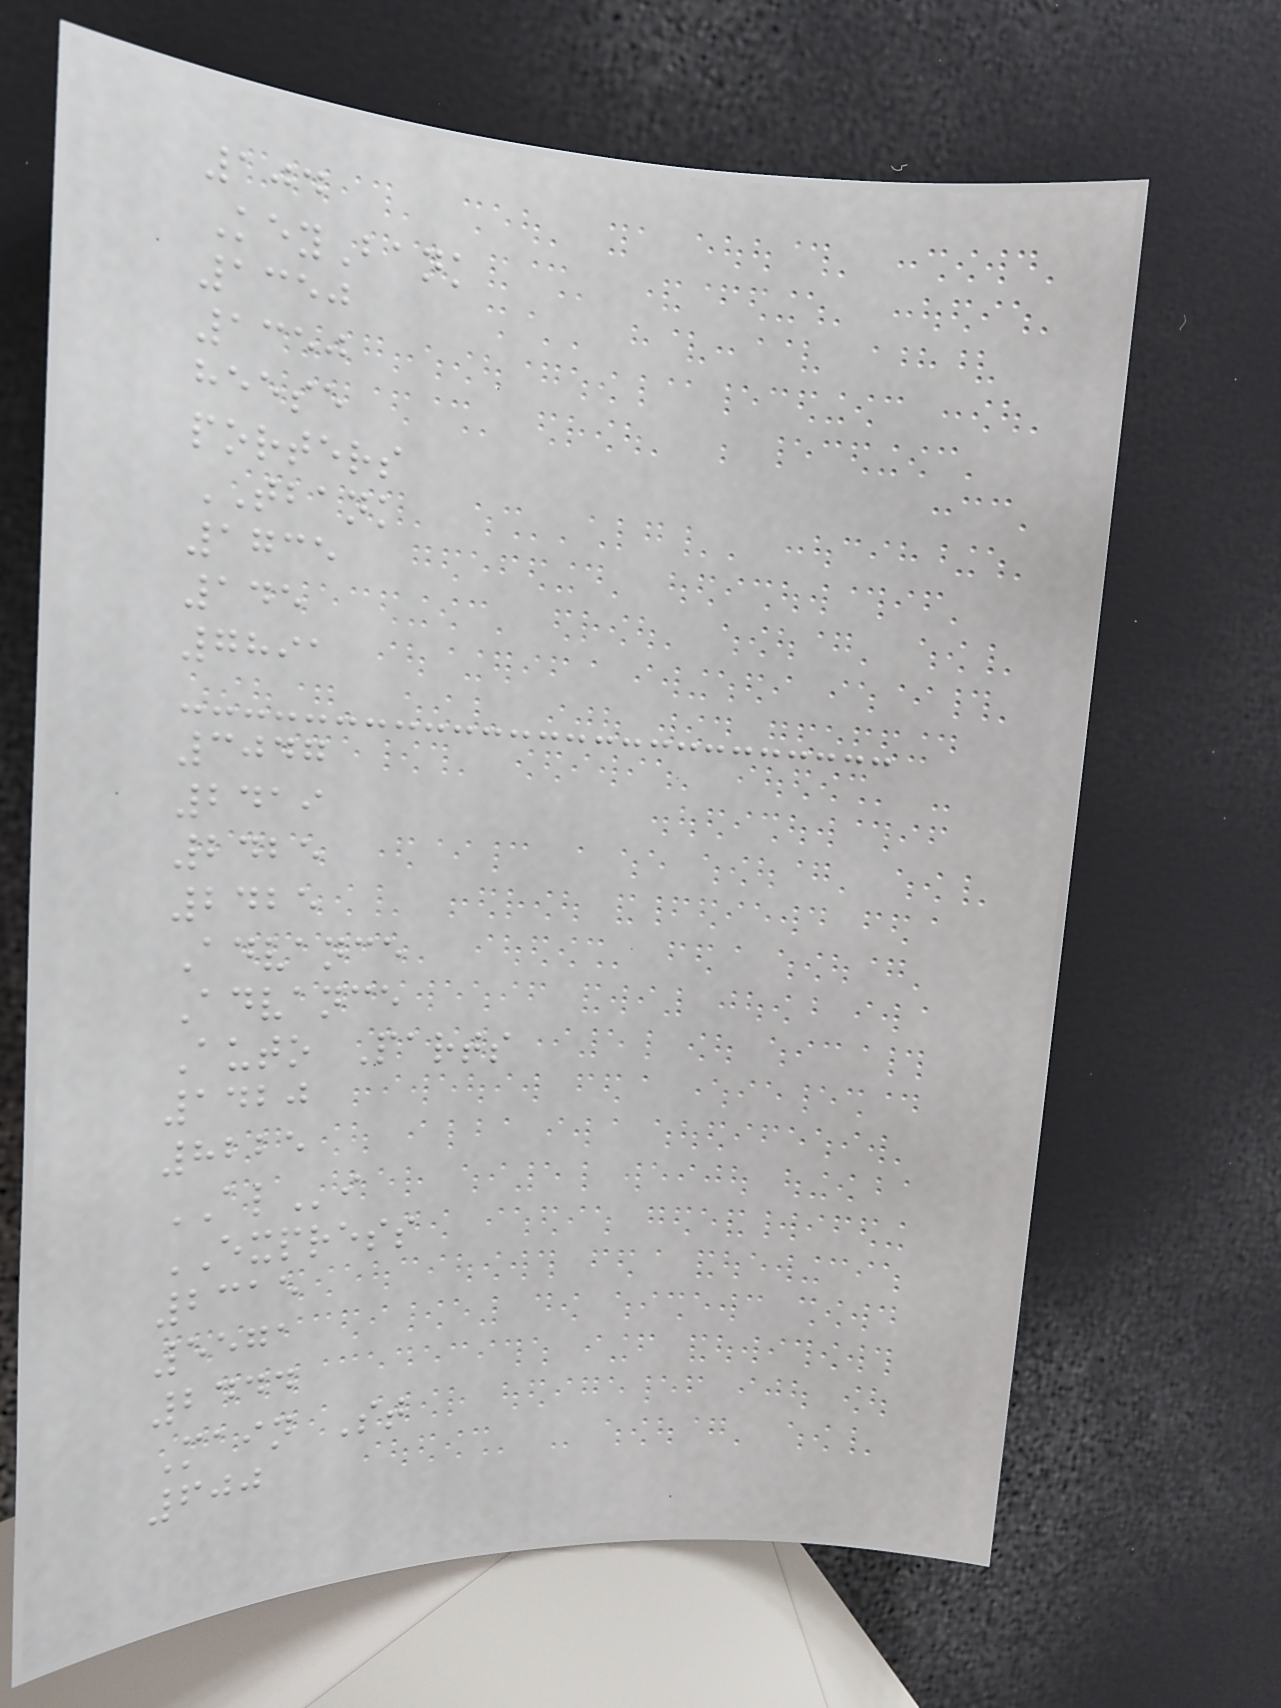104
KeyBank
1350
1350
heese
porters
TBANK
1735
145
7891
3047
2419
2425
2425
Advance
Advance
Auto Parts
1420
8225
ALi
EXPRESS
2315
5571
2444
Main St
600
